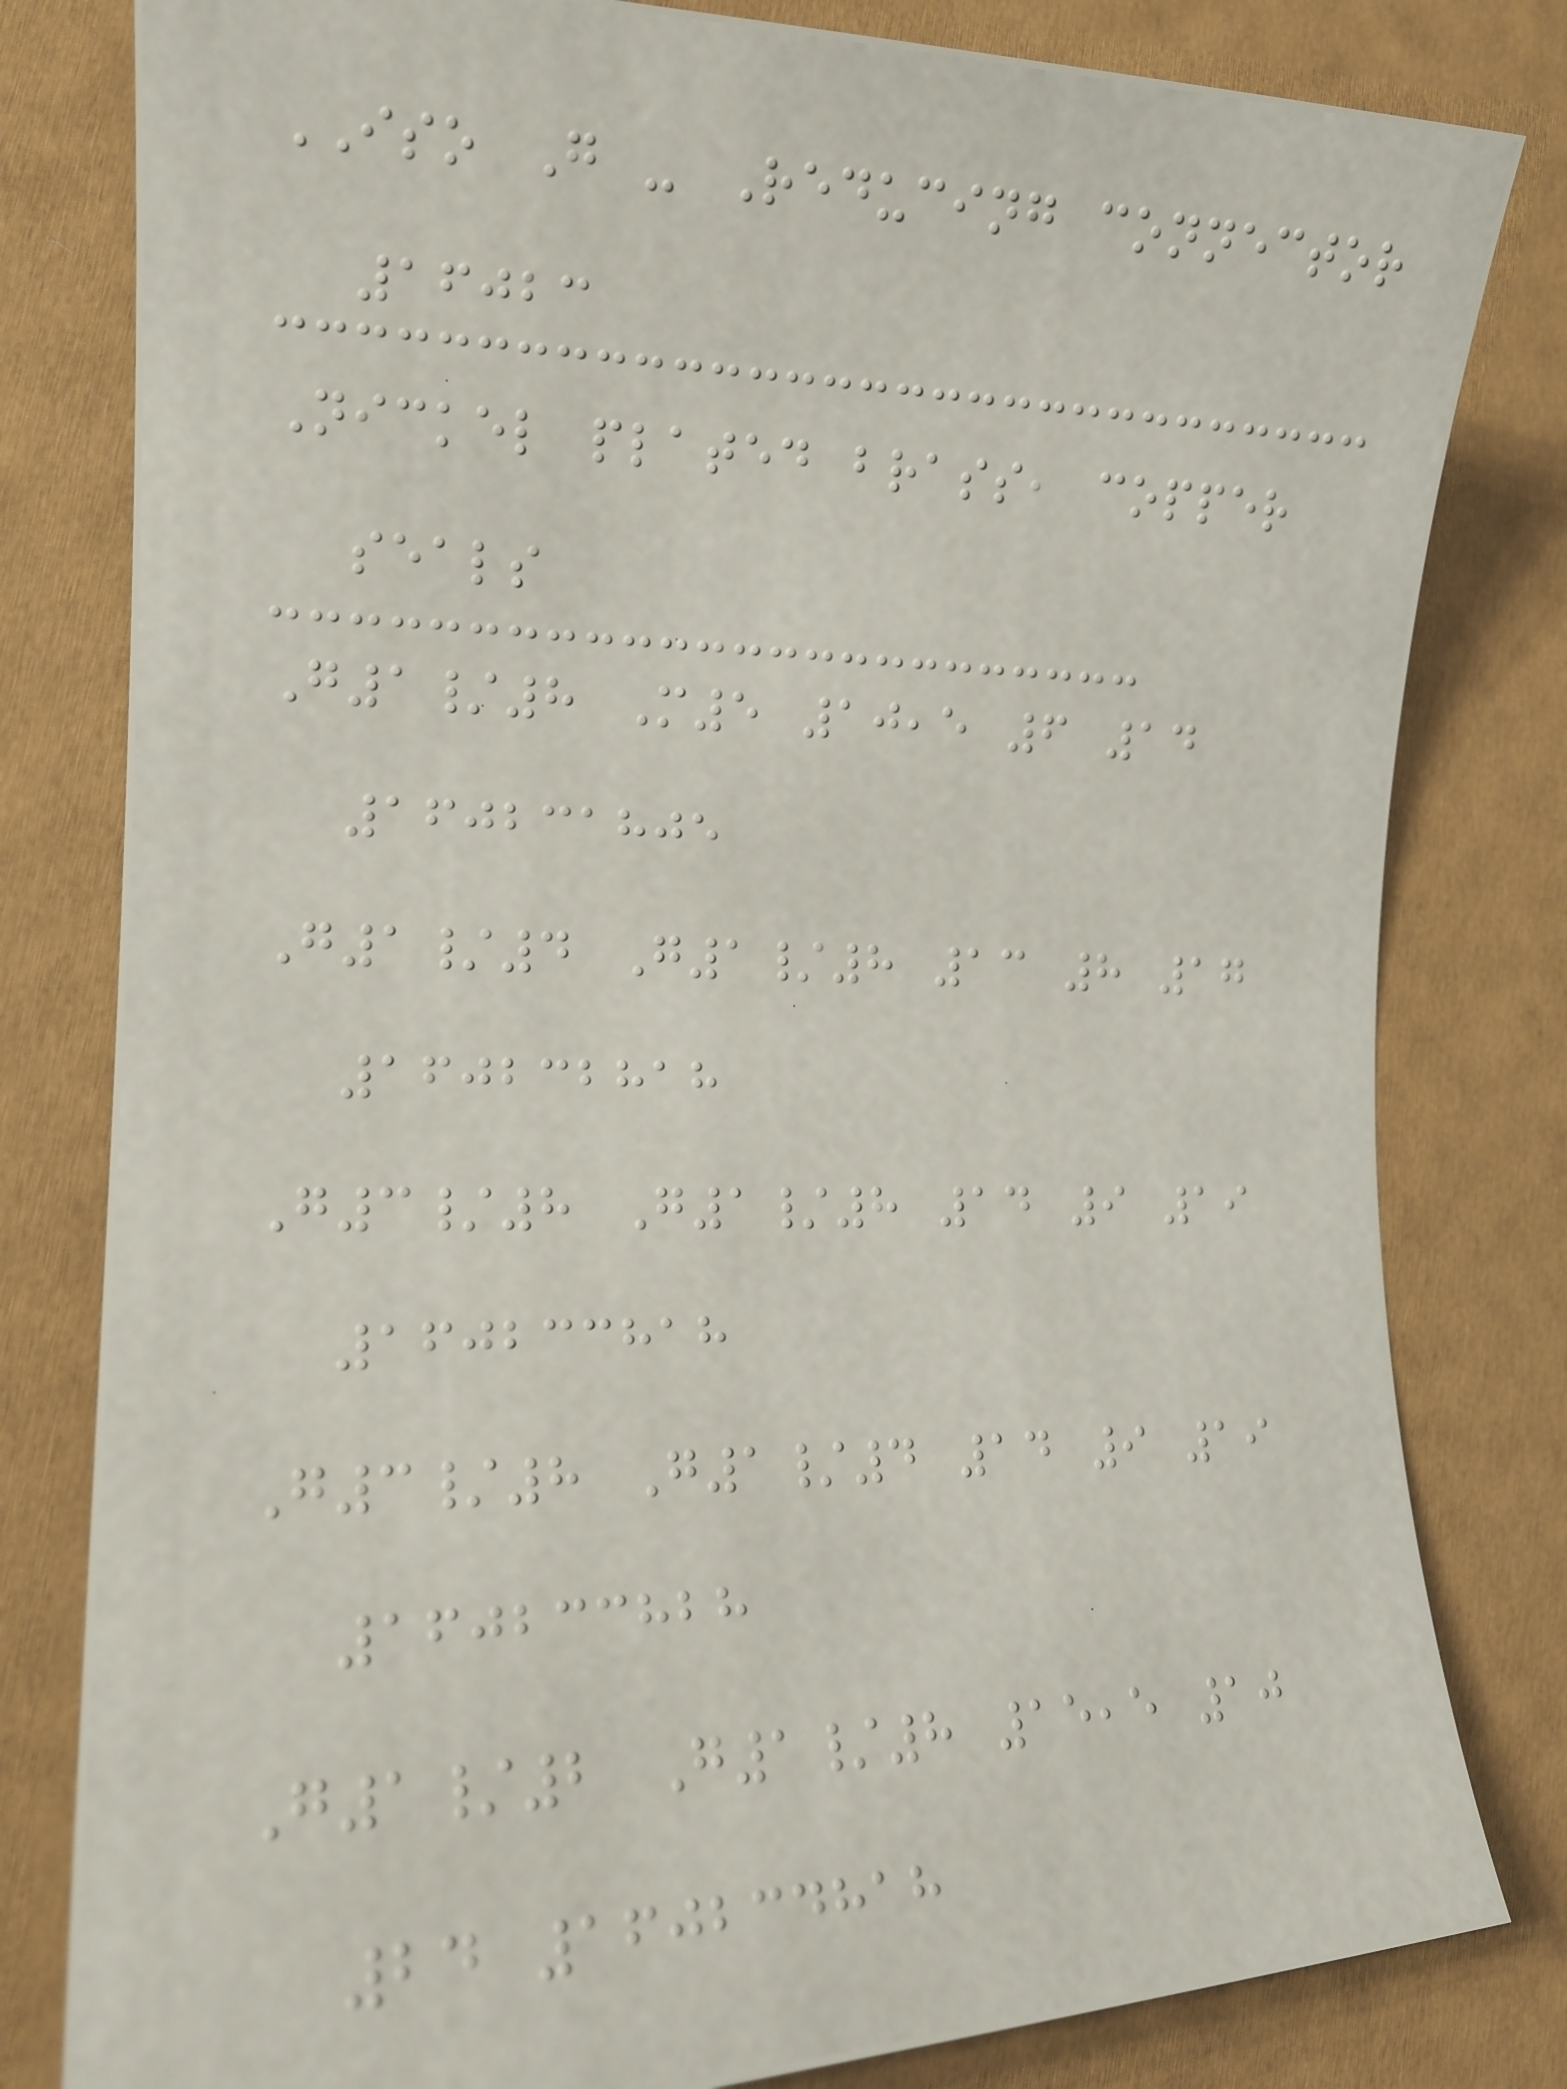ISO G - Reducing connector
16023
Nickel plated brass, copper
seals
G1/8 M5 10,5 6 14
160231805
G1/4 G1/8 13 8 17
160232818
G3/8 G1/8 14 9 19
160233818
G3/8 G1/4 14 9 19
160233828
G1/2 G1/8 15,5 10
24 160234818
